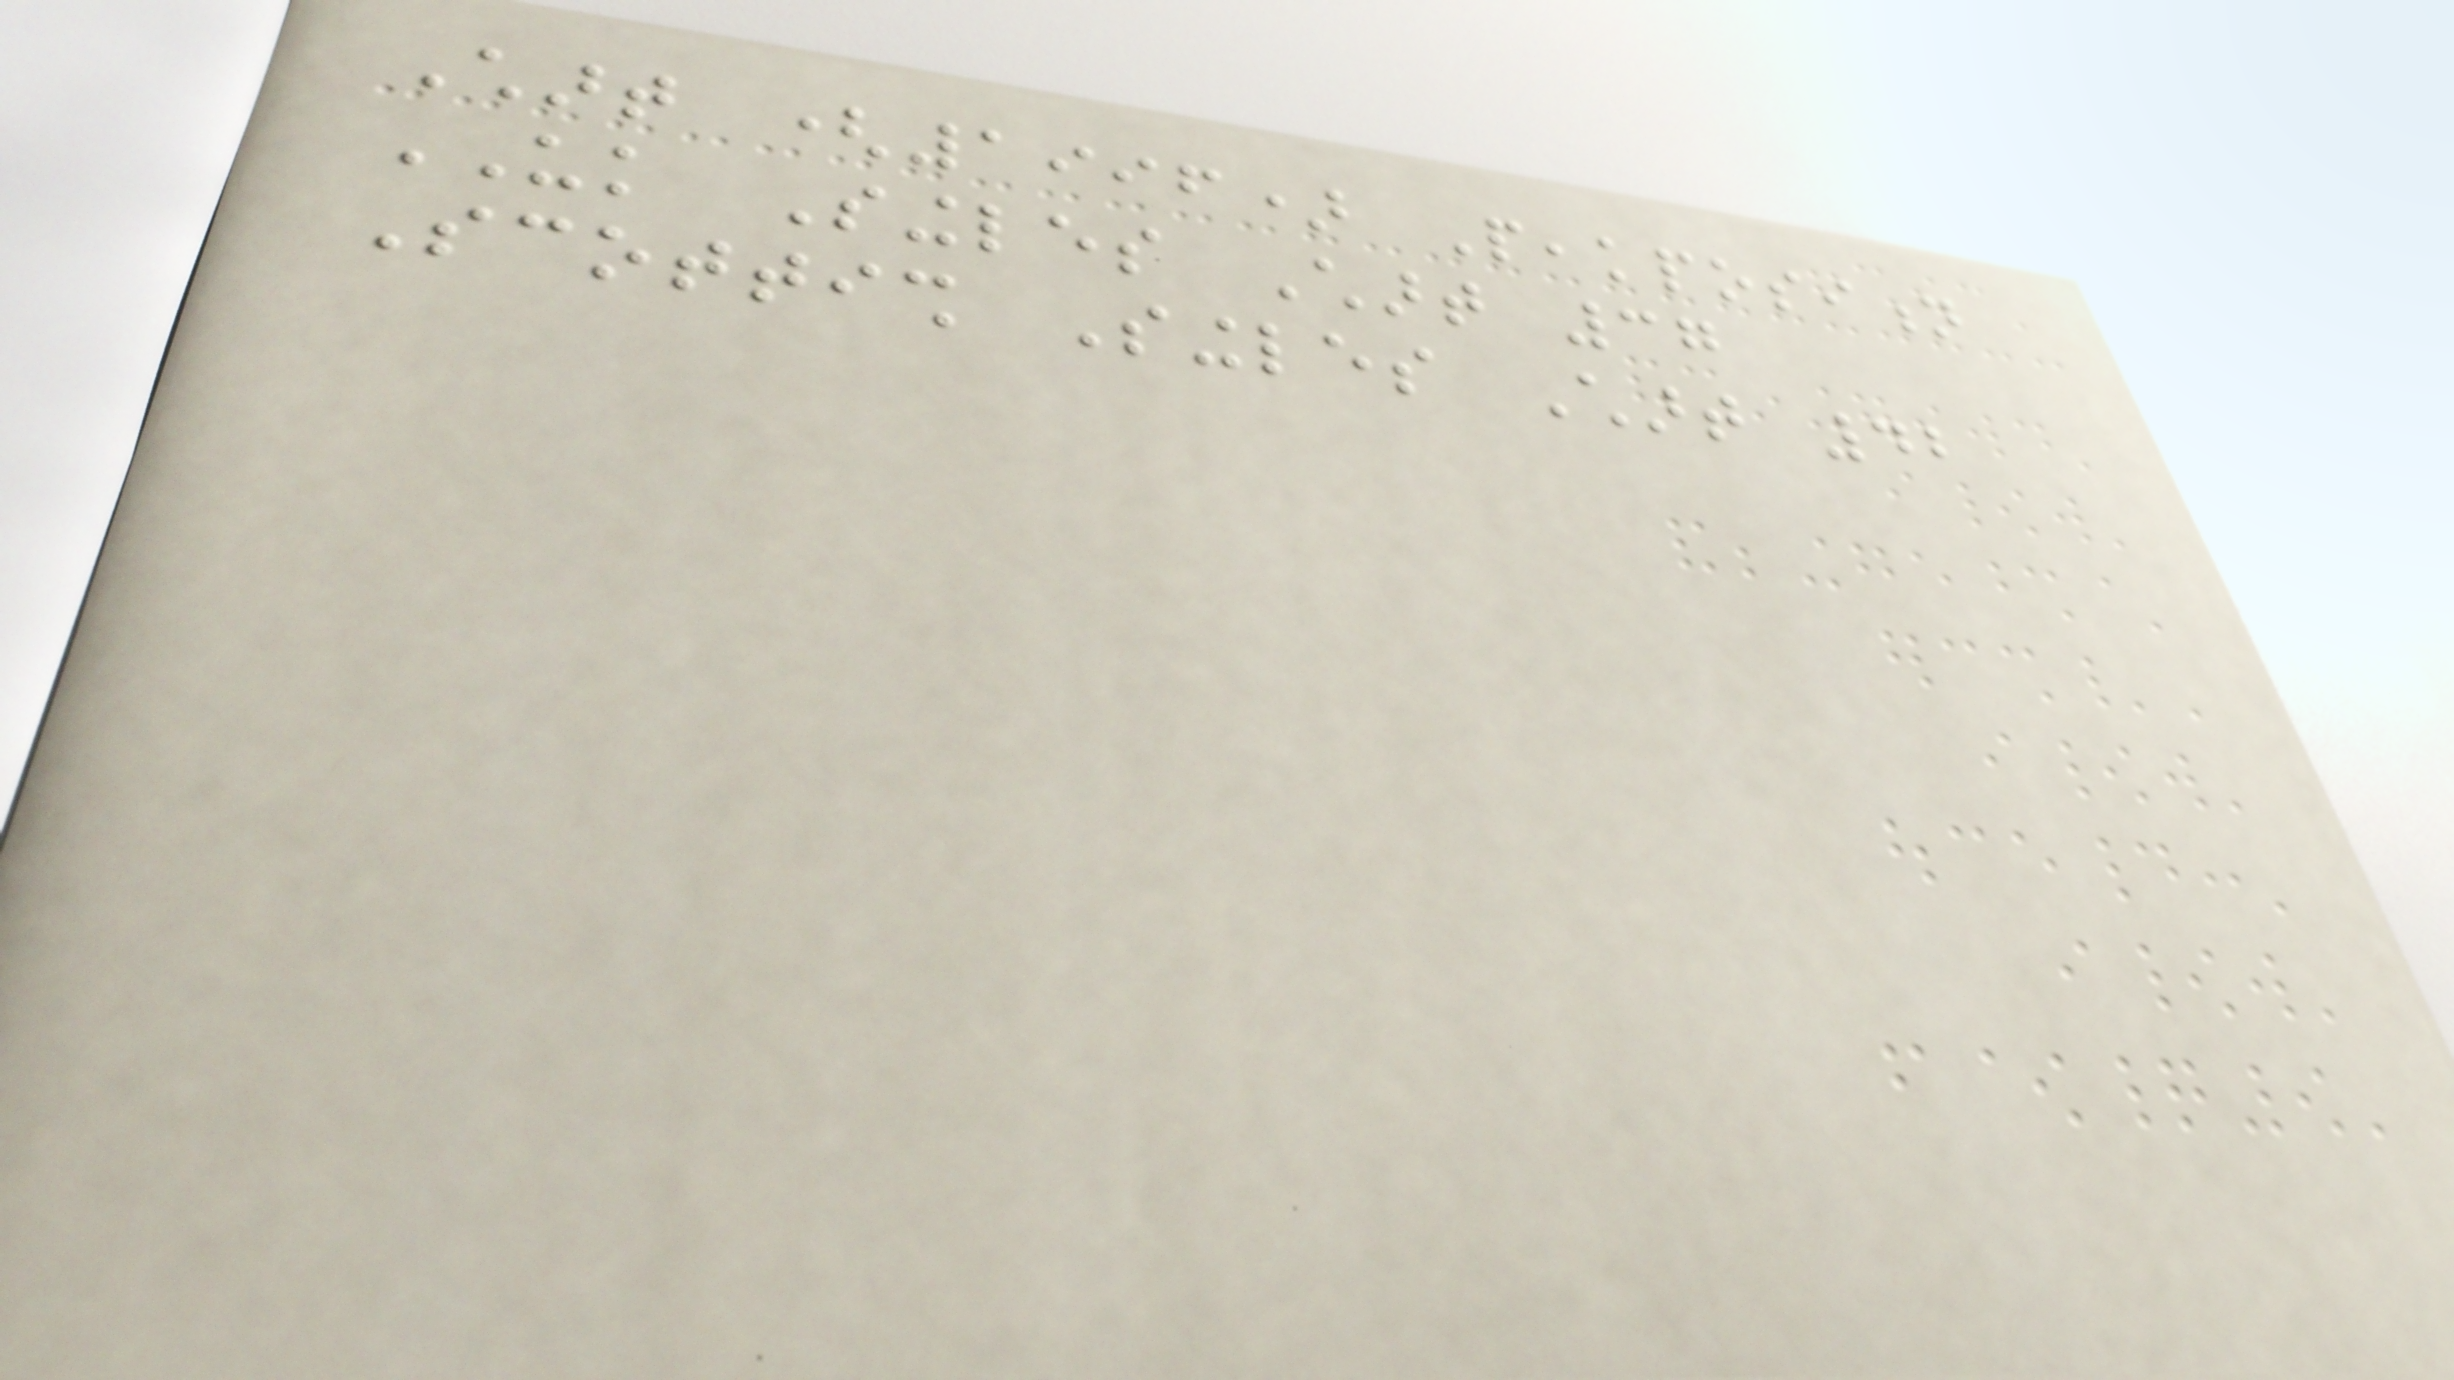Chart (1996) Peakposition
UK Singles Chart 37
Scottish Singles Chart 42
